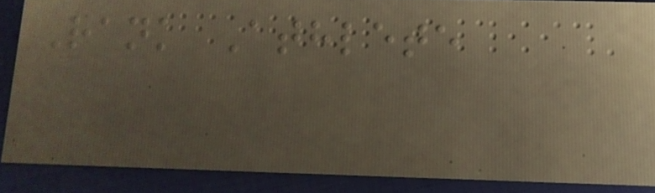Rank Athlete
